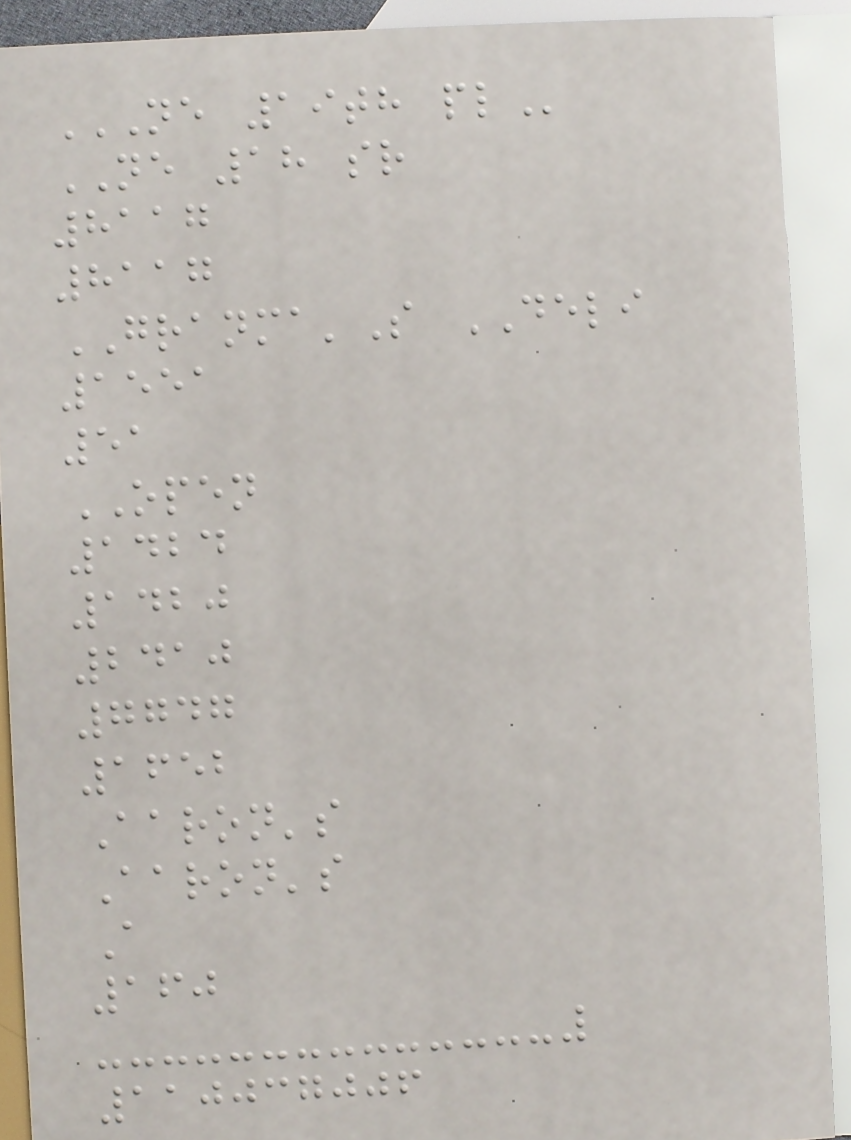NE 19TH PL
NE 18 sr
8117
8117
GRANMA'S DELI
1551
51
OPEN
1424
1420
2410
7747
1652
Aaron's
Aaron's
A
160
110037006
